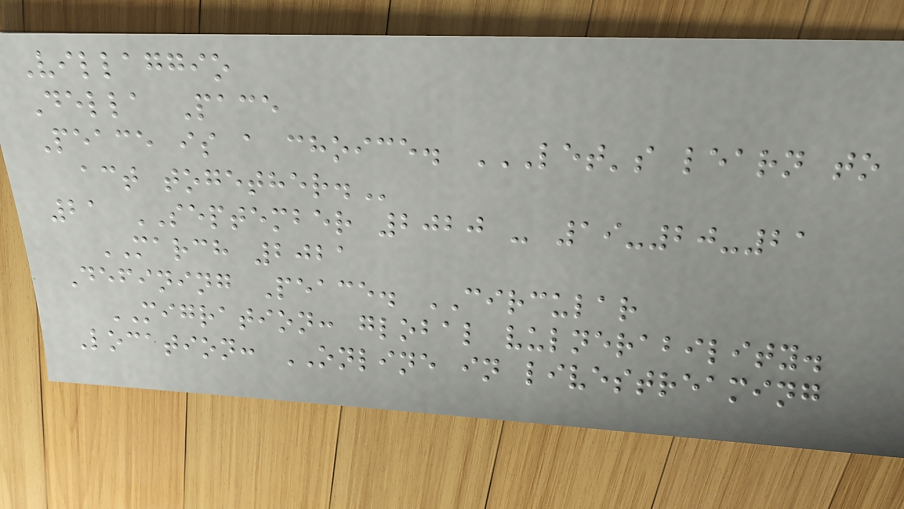Villaggio
Della Pace
Peace is a choice. LET'S LEARN TO
ACT TOGETHER.
21 SEPTEMBER 2020 - 19-20-21
MARCH 2021
Defining Peace. CIRCULAR
MIGRATION: global vulnerability.
Location: ONLINE in livestreaming
